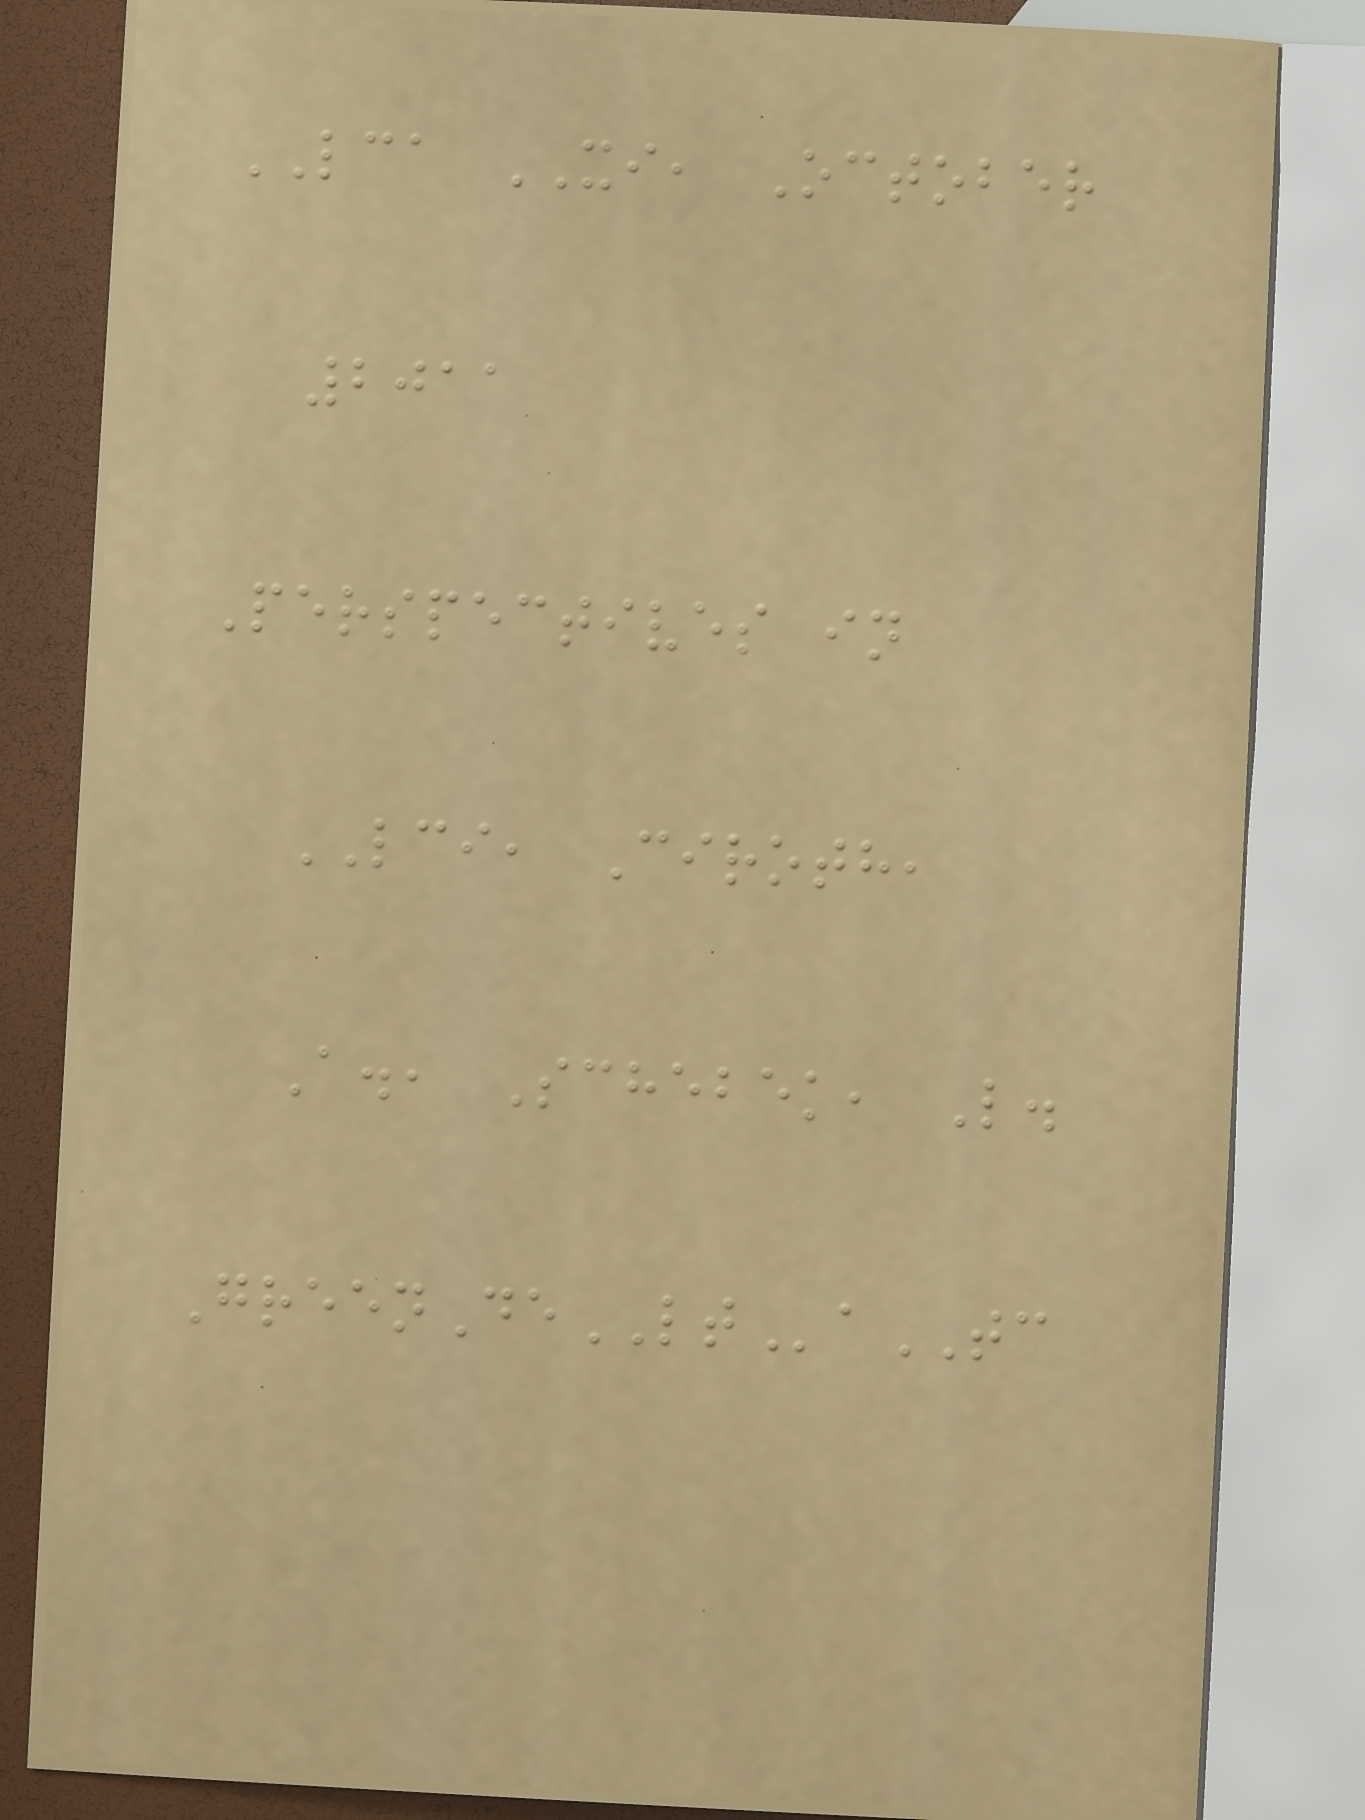LCA XI, October
2011
Perspectives in
LCI, Ciroth,
A., Schebek, L.
GreenDeLTaTC
